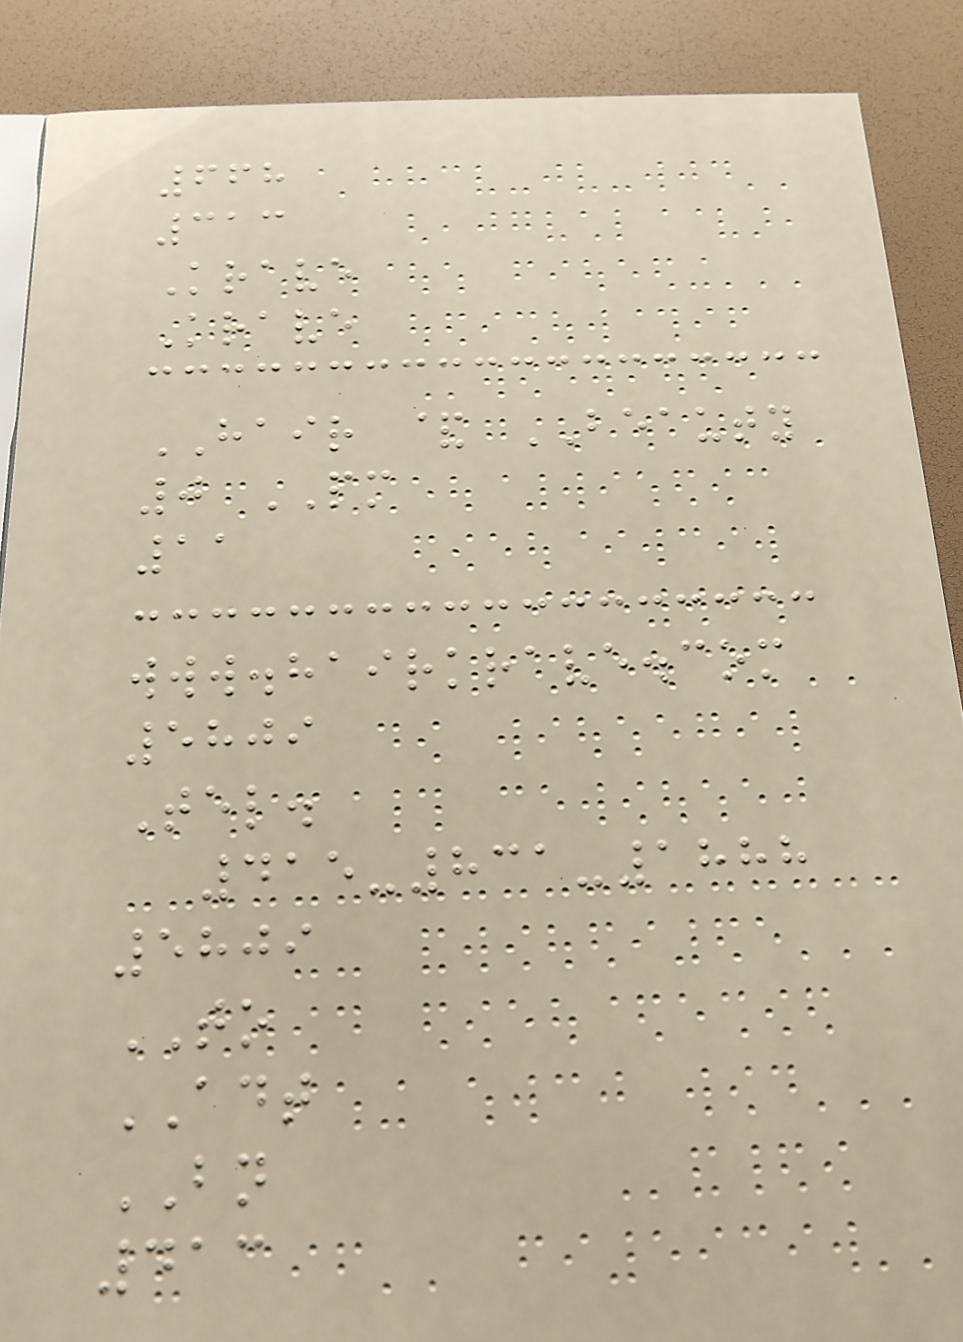668
313
Krave
Krave
HAIR & BEAUTY
0 PM
11
www.hairkrave.com
5809
Tel.
415-831-1888
5809
TO
ADT
BN
413
